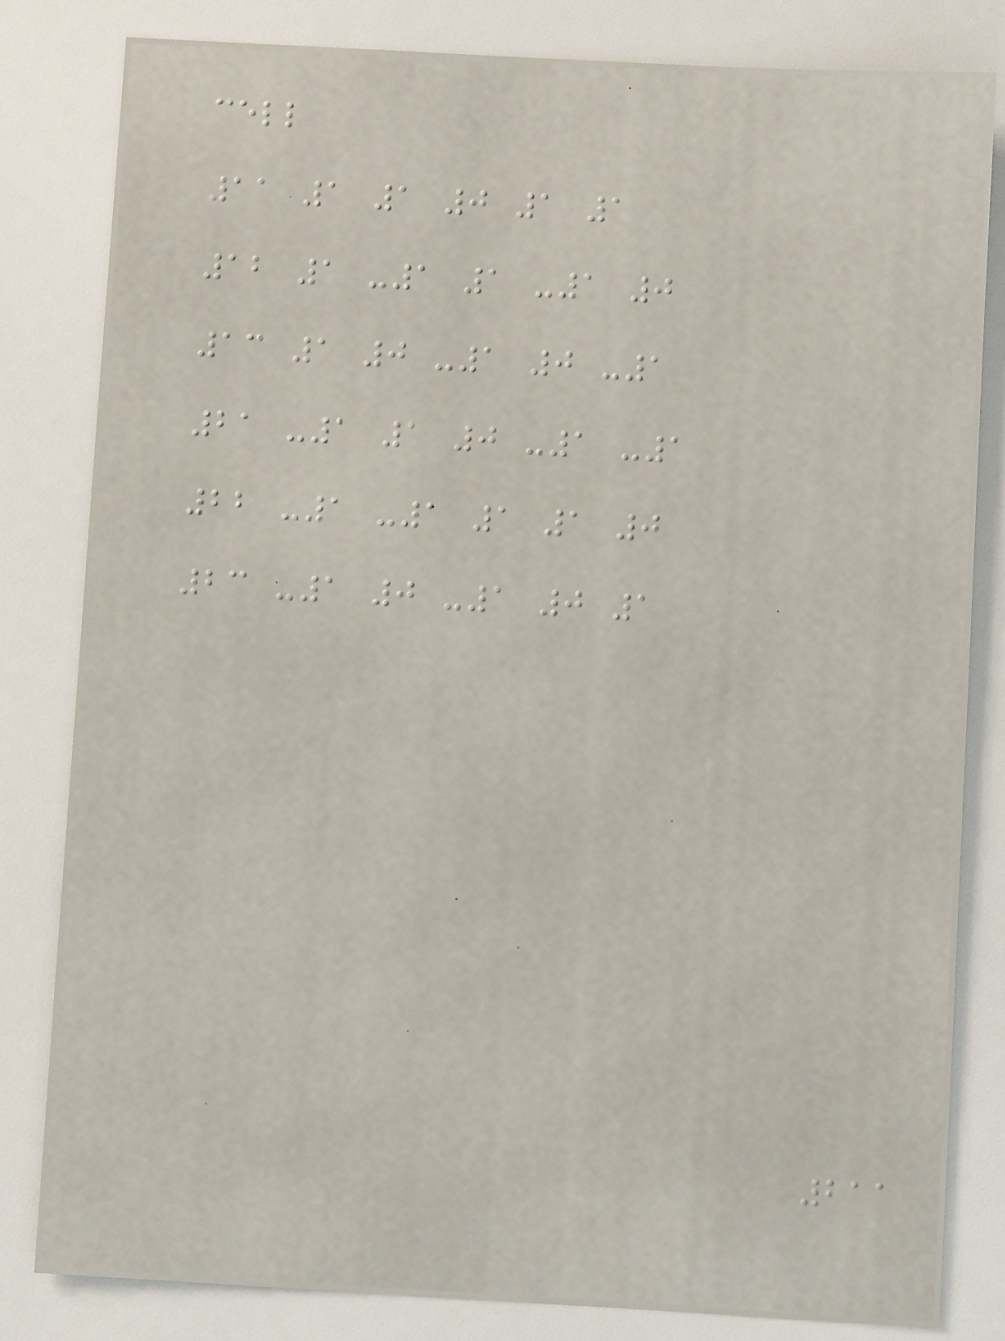cell
11 1 1 0 1 1
12 1 -1 1 -1 0
13 1 0 -1 0 -1
21 -1 1 0 -1 -1
22 -1 -1 1 1 0
23 -1 0 -1 0 1
211
